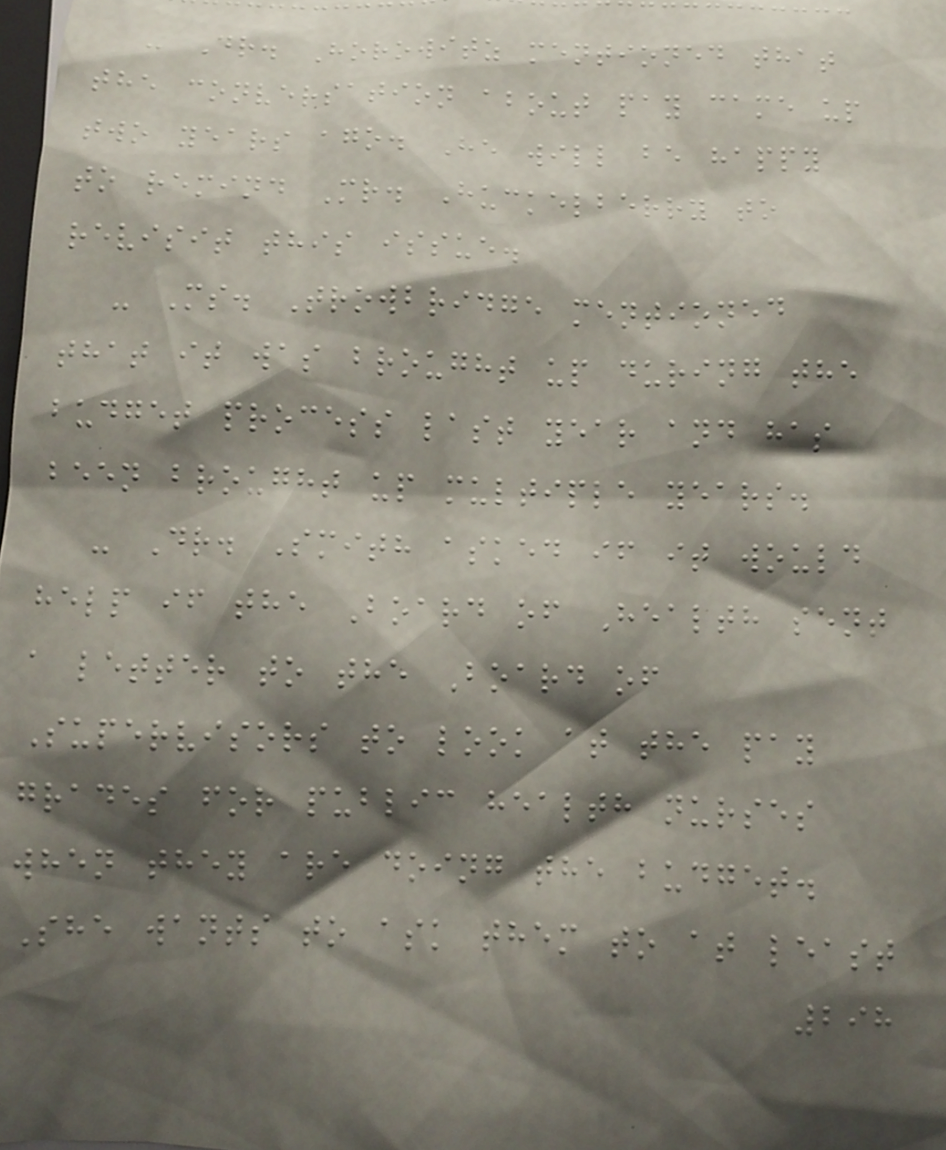- Dr. Horowitz mentioned that
the conversation about pay came up
two years ago. He will be happy
to remind Mr. Huckelberry to
revisit this issue.
- Ms. Trowbridge mentioned
that it was brought up during the
budget process last year and has
been brought up multiple years.
- Dr. Smith asked if it would
help if the Board of Health sent
a letter to the Board of
Supervisors to look at the pay
grades for public health nurses
when they are doing the budget.
She wants to ask them to at least
298
